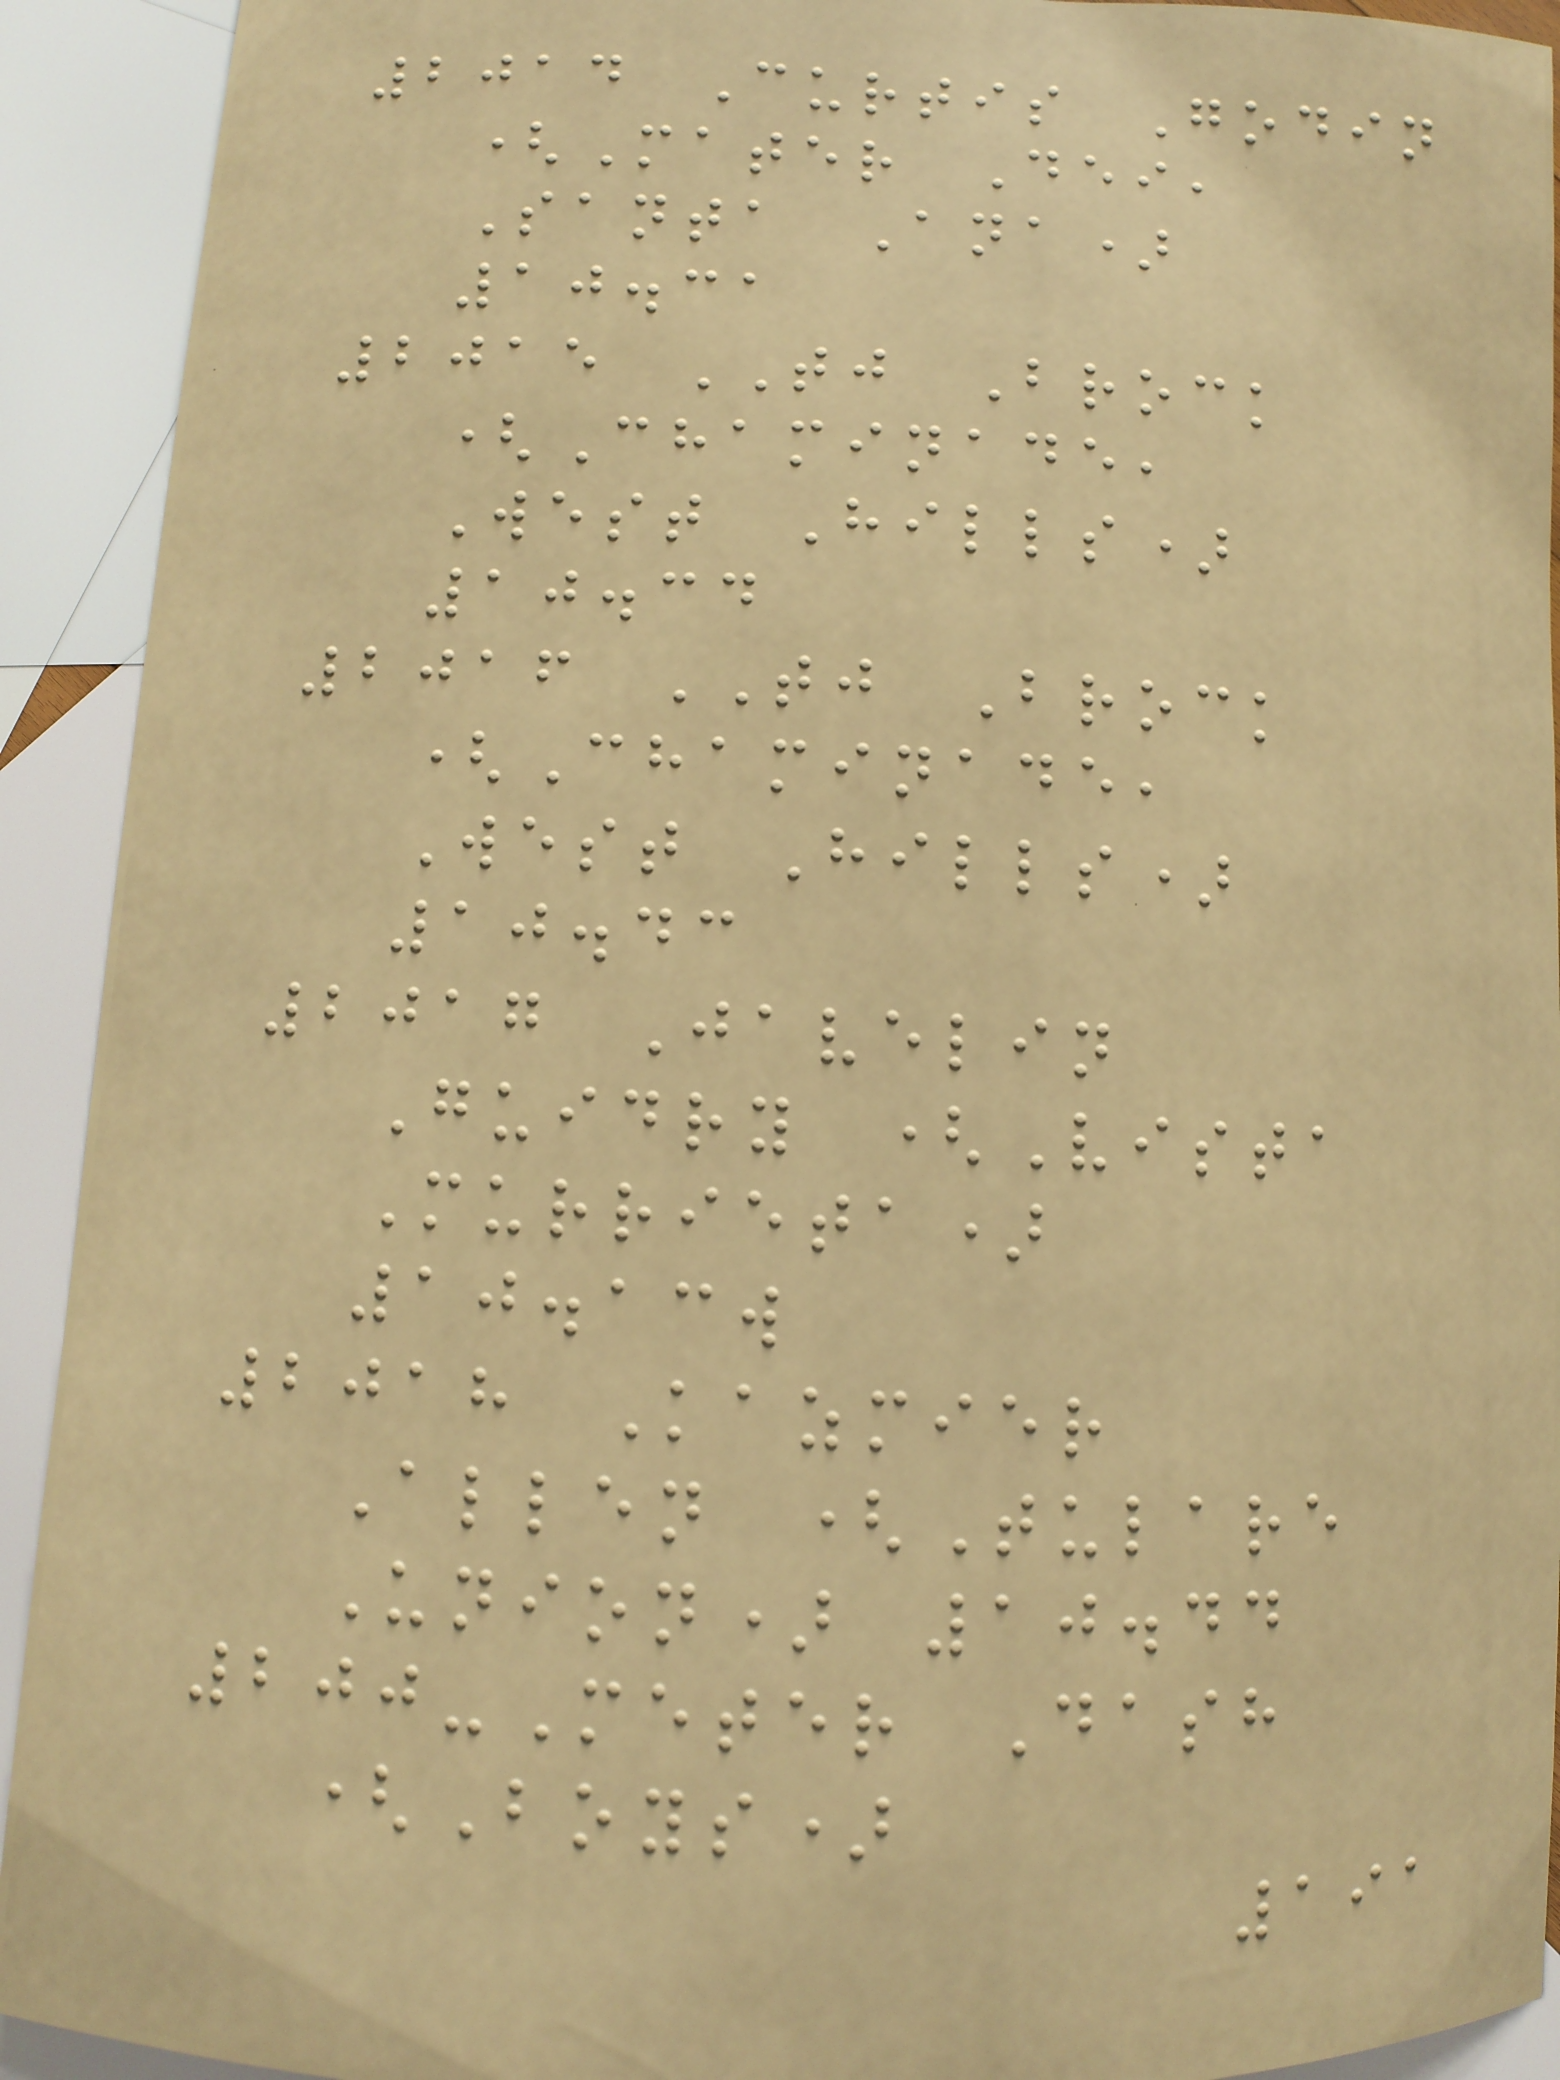2014 Curtis Godin
(Mater Dei,
Santa Ana)
10.31
2015 TJ Brock
(Chaminade,
West Hills)
10.34
2016 TJ Brock
(Chaminade,
West Hills)
10.43
2017 Javelin
Guidry (Vista
Murrieta)
10.13w
2018 Kazmier
Allen (Tulare
Union) 10.44
200-Meter Dash
(Boys)
191
